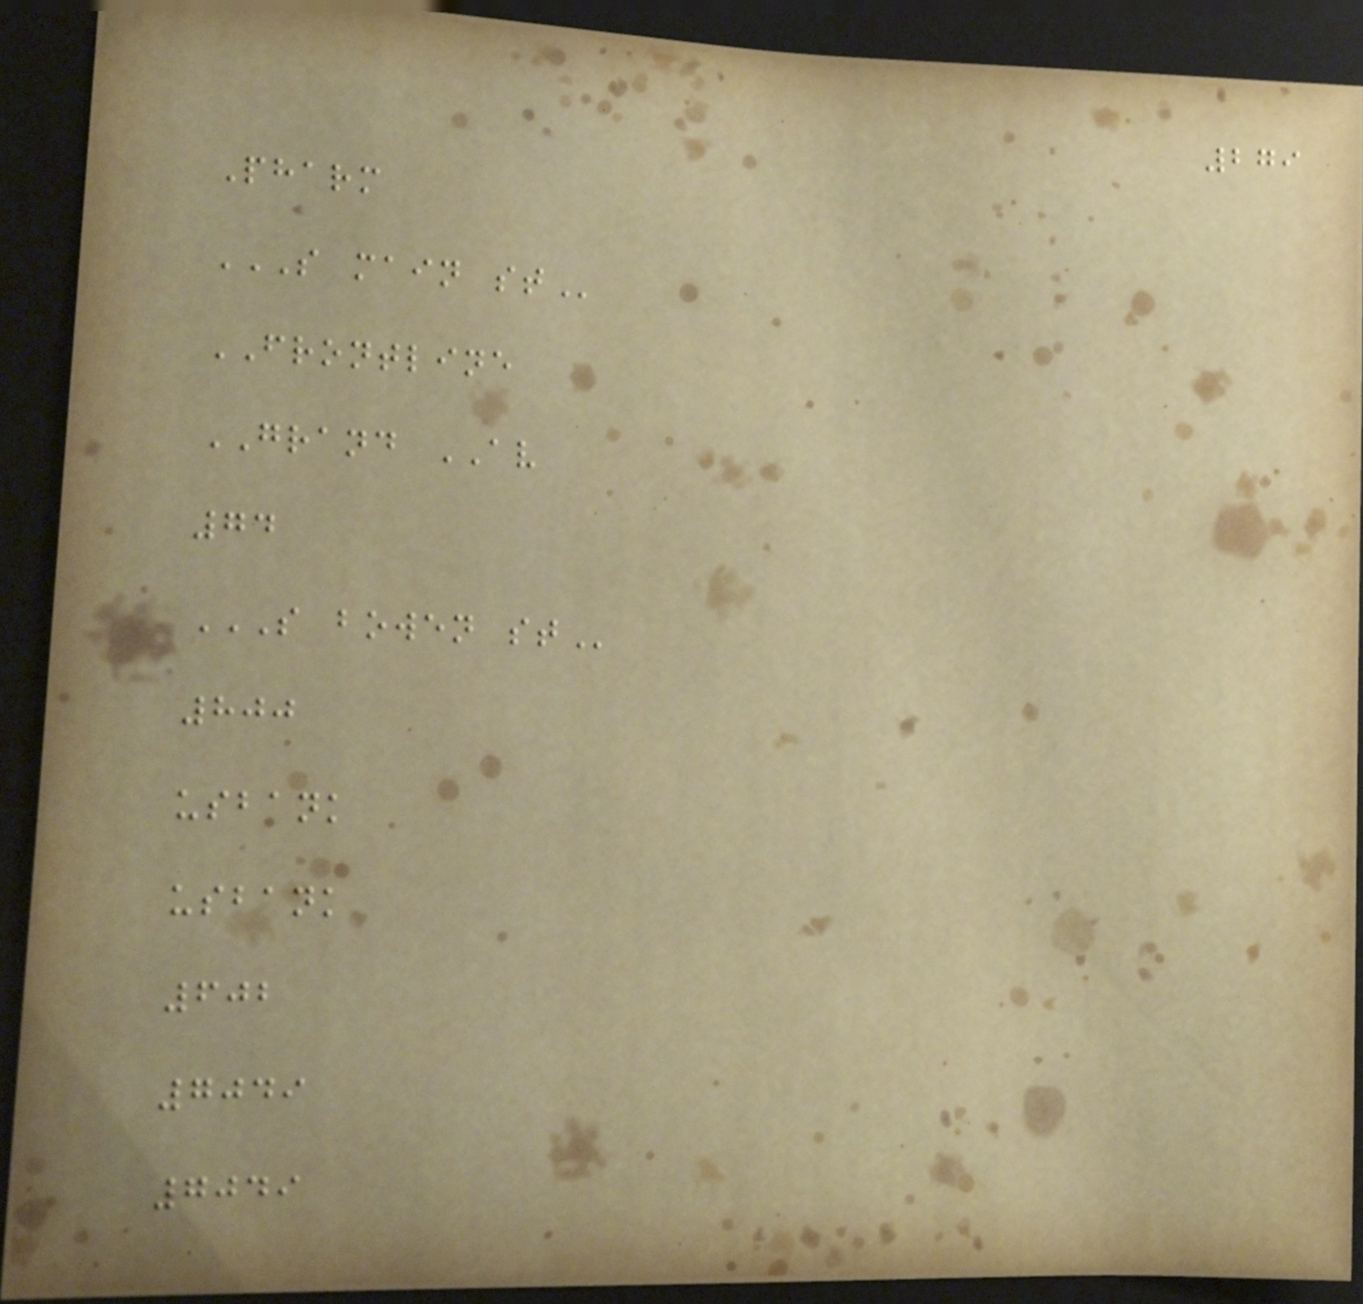279
Pharm
S MAIN ST
FRONTLINE
GRAND AV
74
S BOWEN ST
800
usbank
usbank
602
7049
7049
